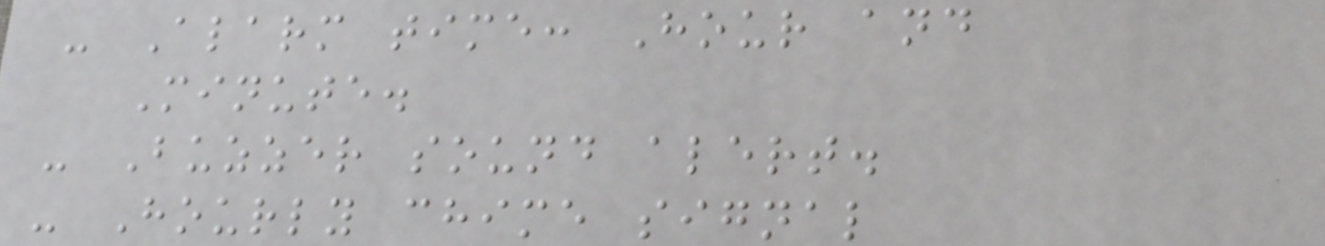- Alarm time: Hour and
Minute.
- Buzzer sound alert.
- Hourly chime signal
